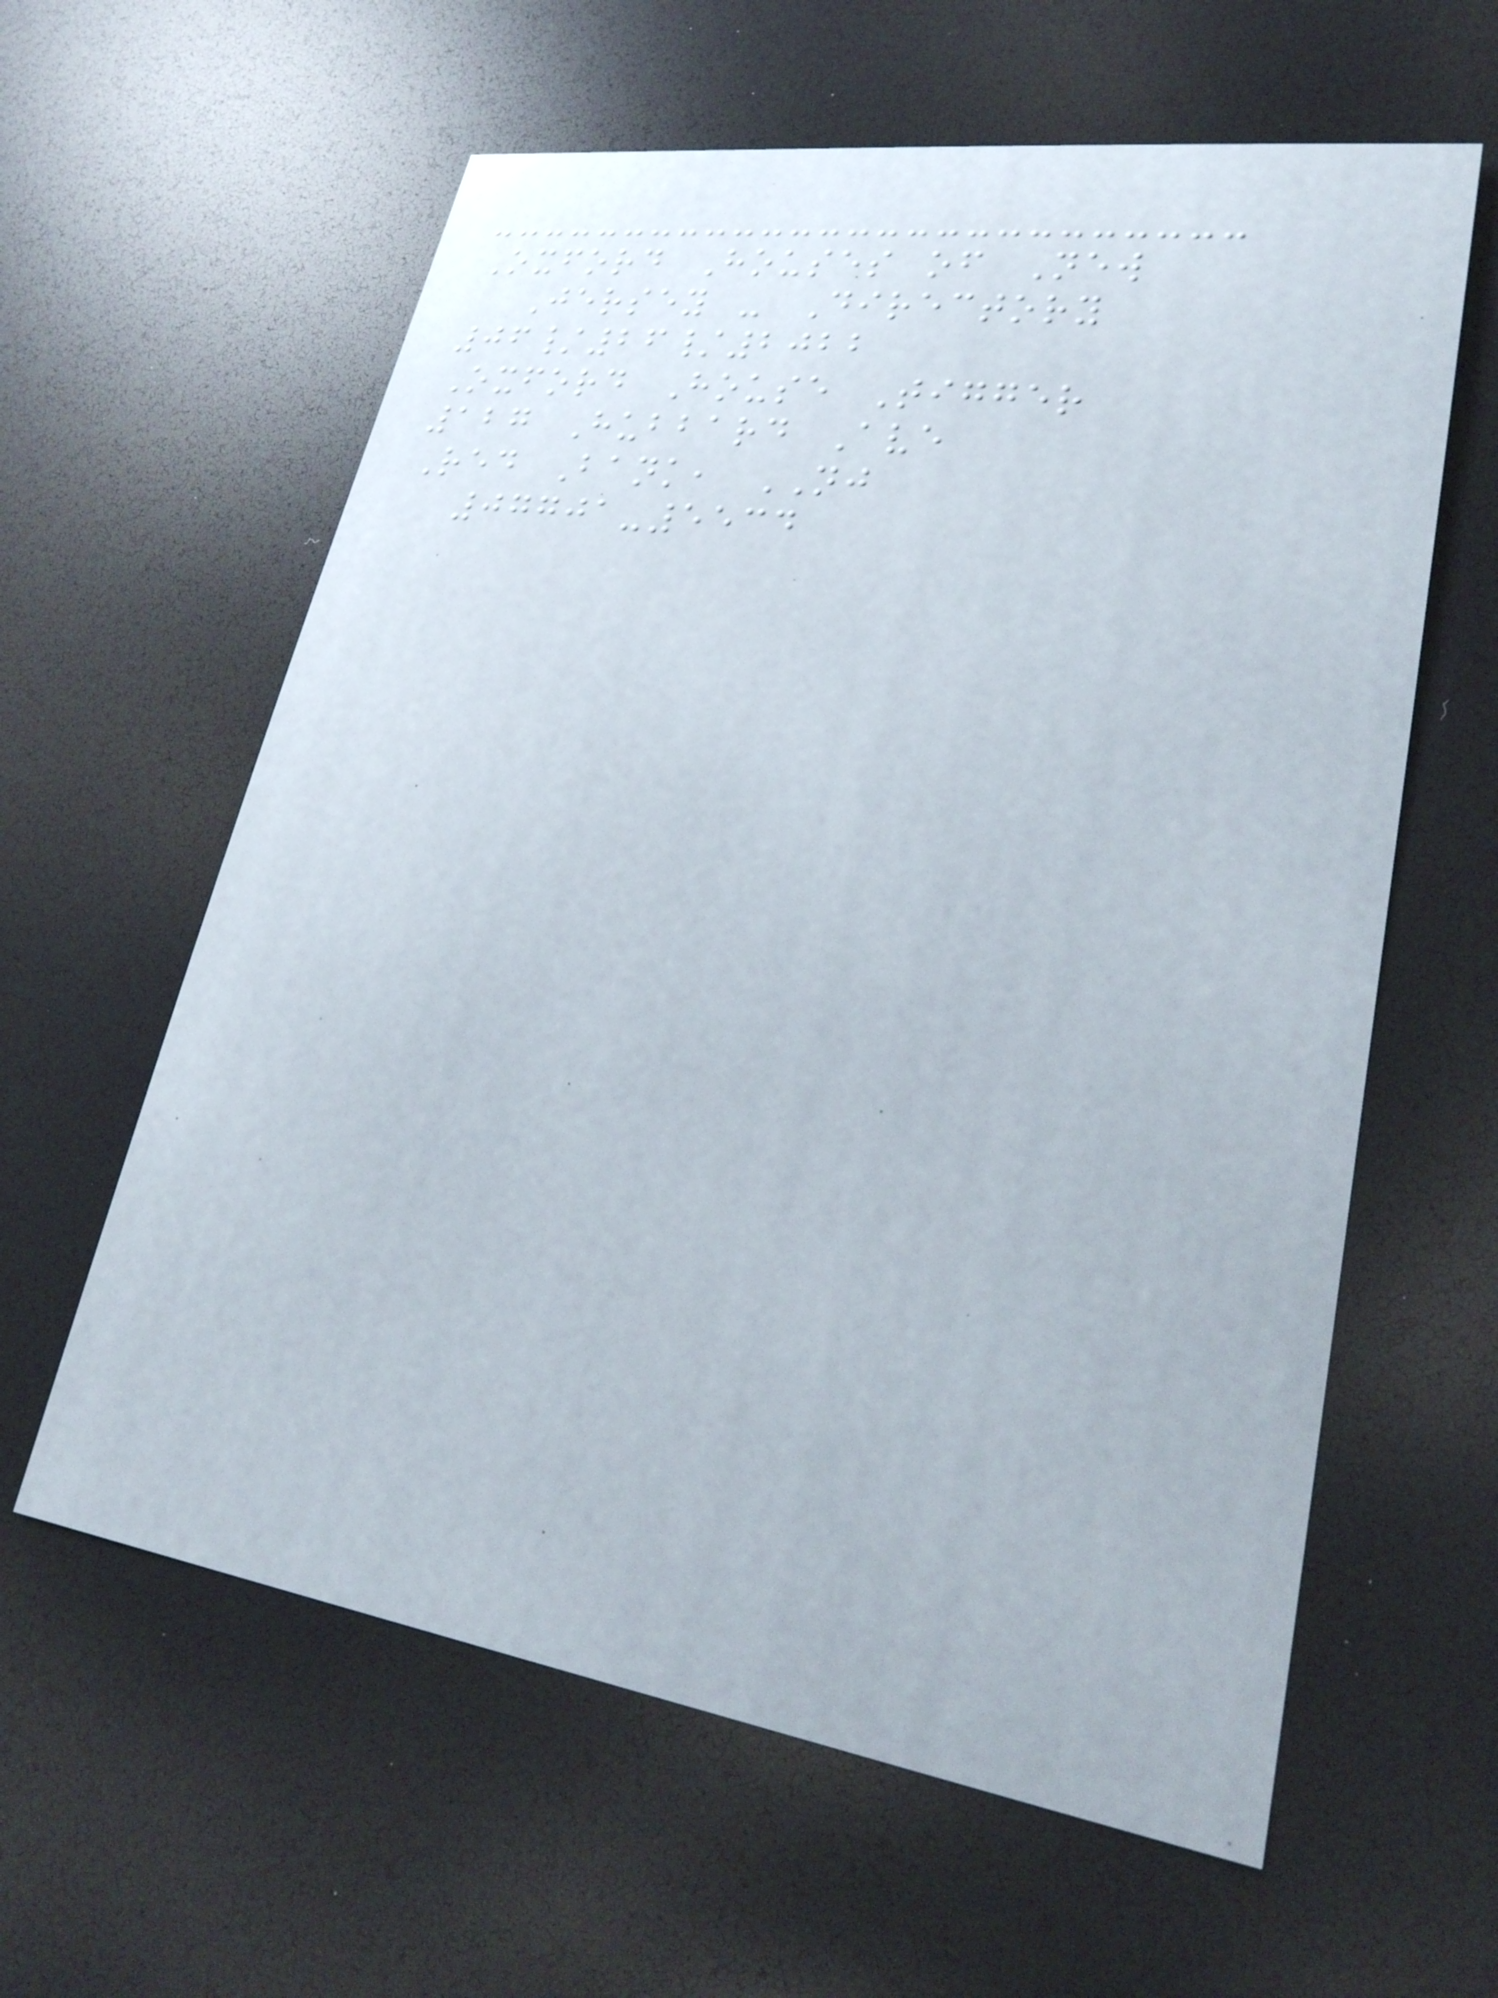Oxford Houses of New
Jersey - Directory
06/26/2022
Oxford House Tigger
127 Hubbard Ave
Red Bank, NJ
07701-5534
